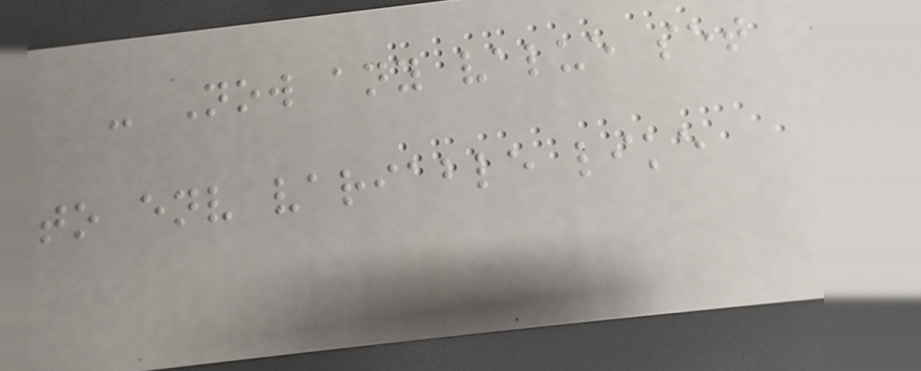- Now any value set
to env variable like
